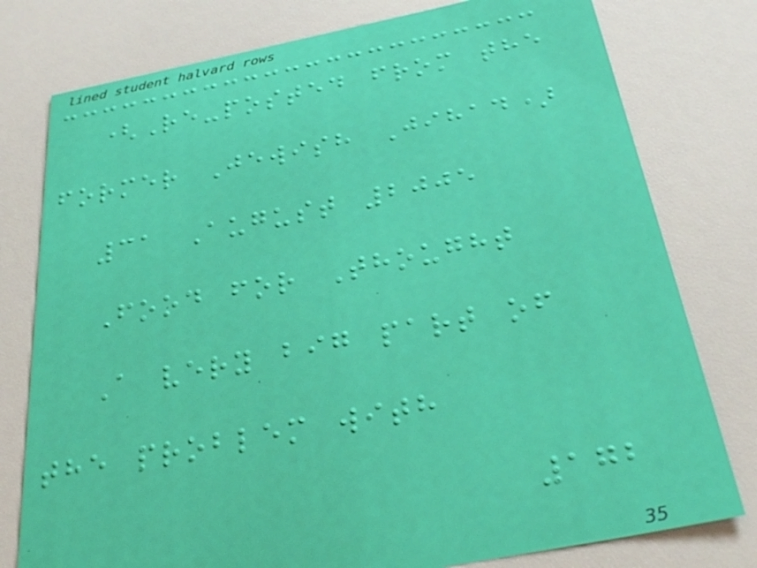(Re-posted from the
former Jewish Jihad)
31 August 2005
Food for Thought
A very big part of
the problem with
172
